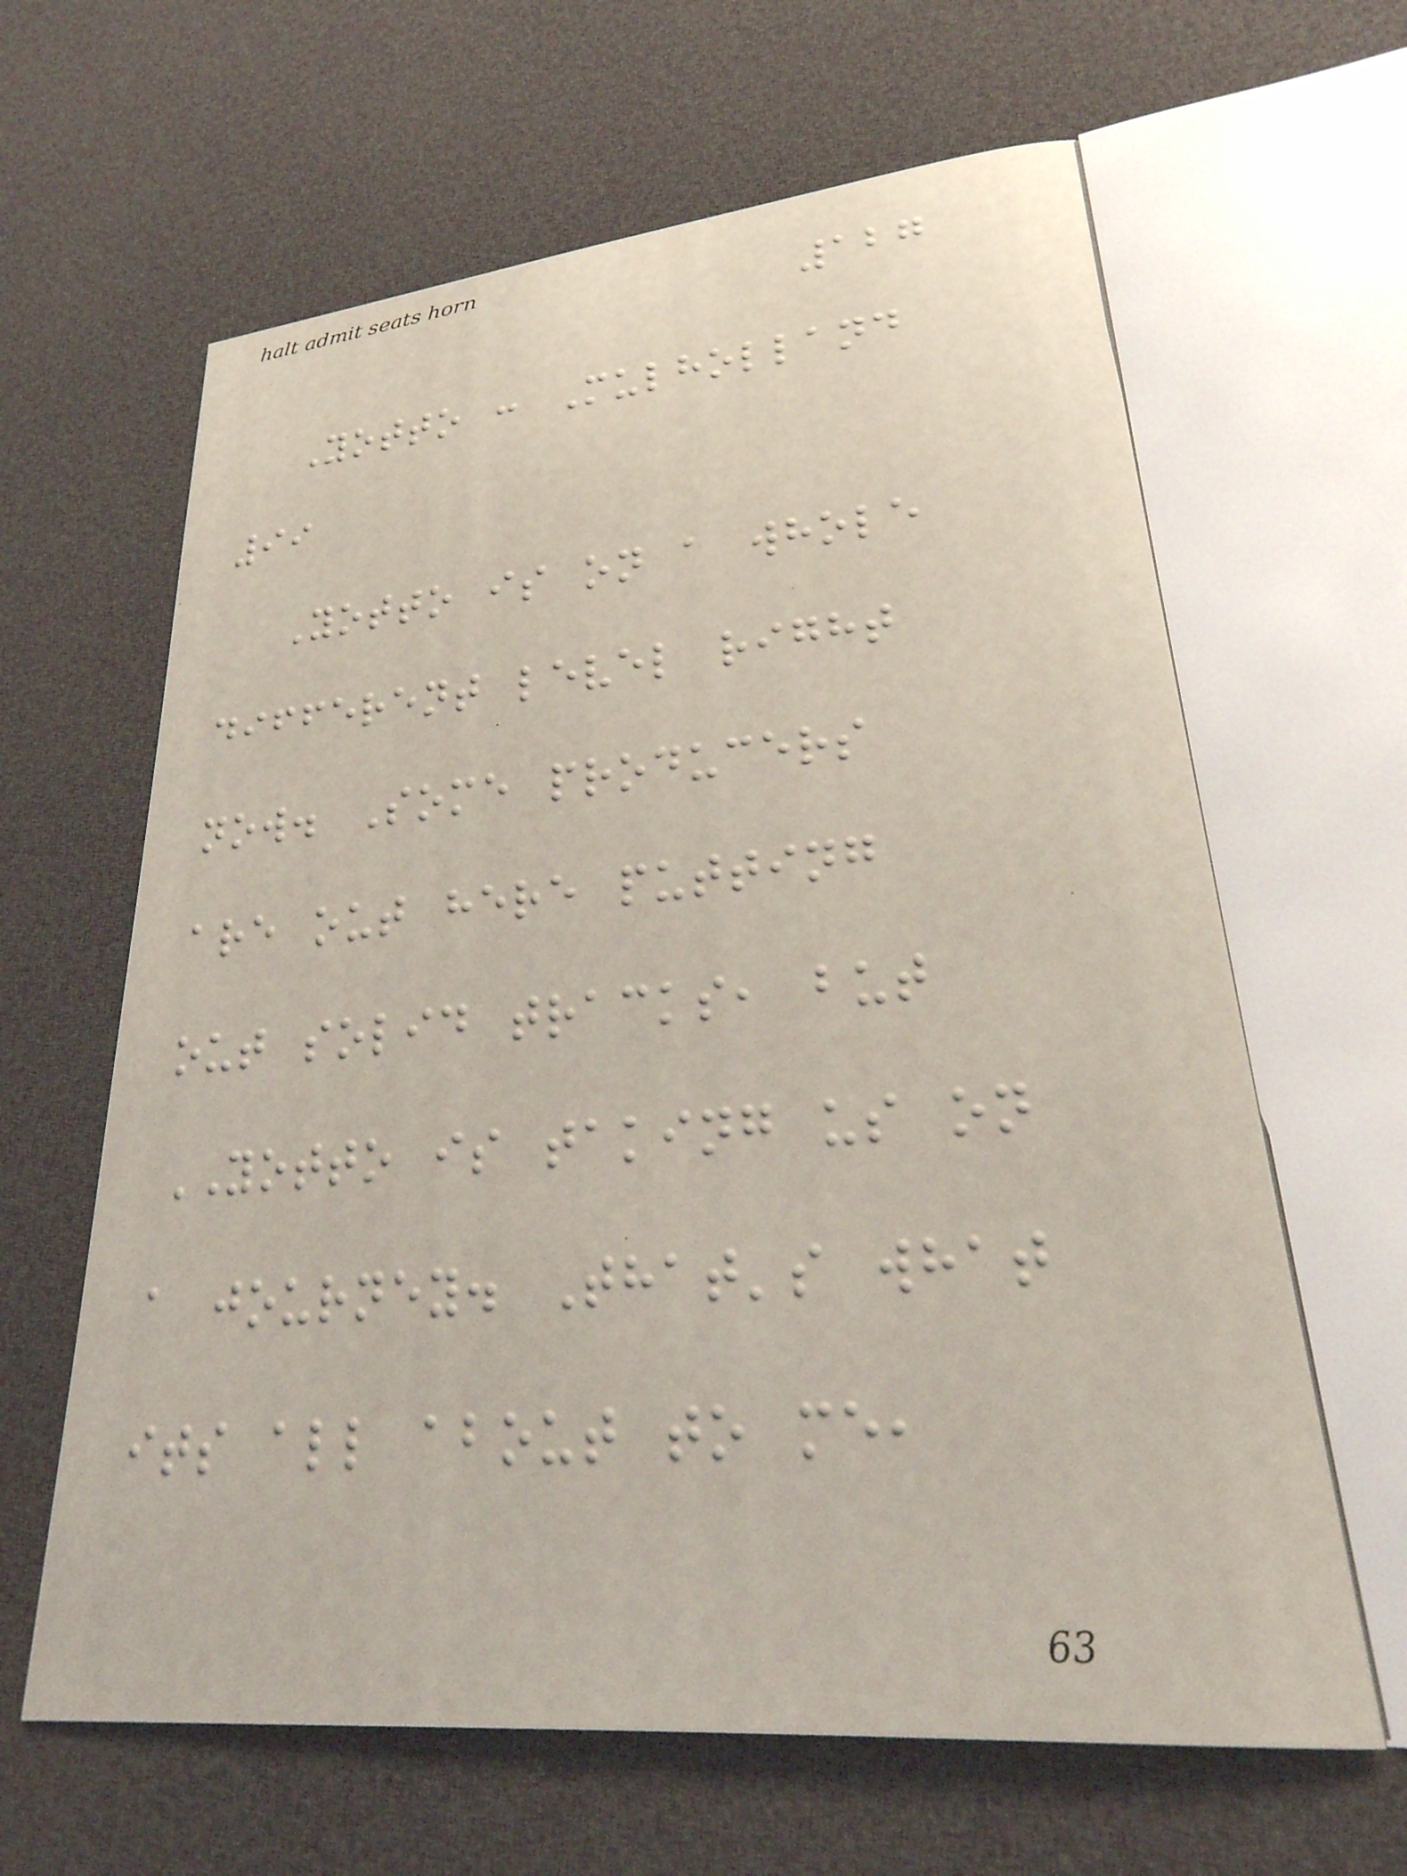127
Yotto : Mulholland
99
Yotto is on a whole
different level right
now. Some producers
are out here putting
out solid tracks, but
YOTTO is taking us on
a journey. That's what
its all about to me,
